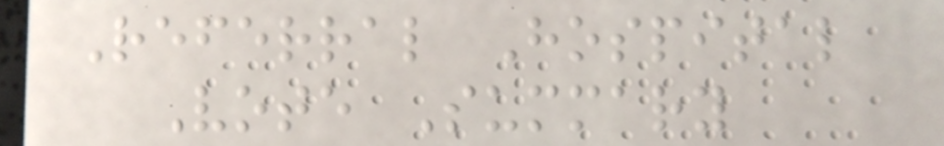Referral Hospital
Vote Summary
